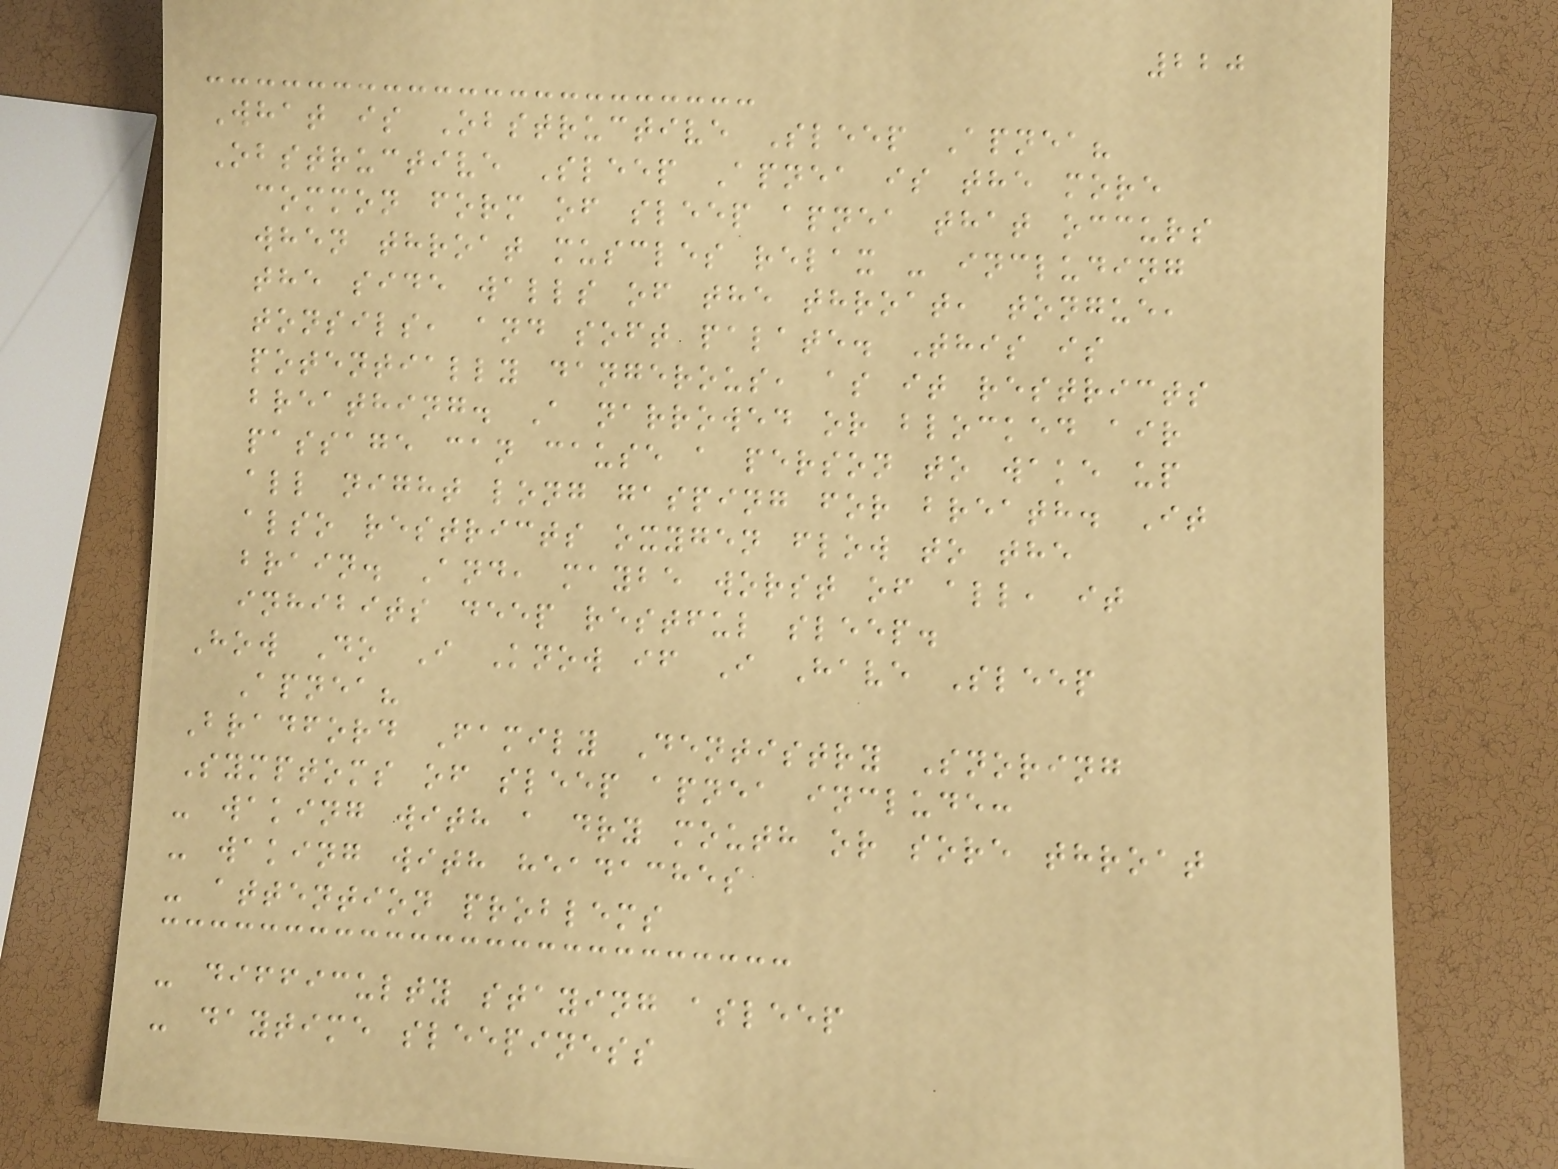220
What is Obstructive Sleep Apnea?
Obstructive Sleep Apnea is the more
common form of sleep apnea that occurs
when throat muscles relax - including
the side walls of the throat, tongue,
tonsils, and soft palate. This is
potentially dangerous, as it restricts
breathing. A narrowed or blocked air
passage can cause a person to wake up
all night long gasping for breath. It
also restricts oxygen flow to the
brain. And, maybe worst of all, it
inhibits deep restful sleep.
How Do I Know if I Have Sleep
Apnea?
Bradford Family Dentistry Snoring
Symptoms of sleep apnea include:
- waking with a dry mouth or sore throat
- waking with headaches
- attention problems
- difficulty staying asleep
- daytime sleepiness
